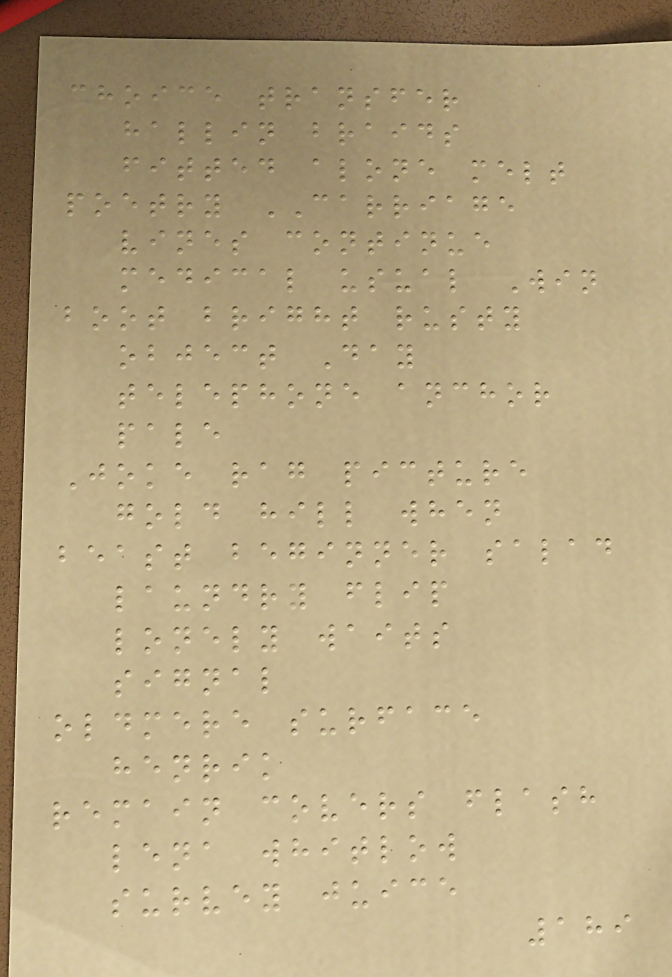choice transfer
hallin braids
fitted alone melt
poetry CARRIAGE
vines continue
medical usual Win
boot bright rusty
object Day
telephone anchor
pale
Joke rag picture
gold hill when
beast beginner salad
laundry flip
lonely waits
signal
oldmere surface
henrik
remain covers flash
lena whitlow
survey juice
189
